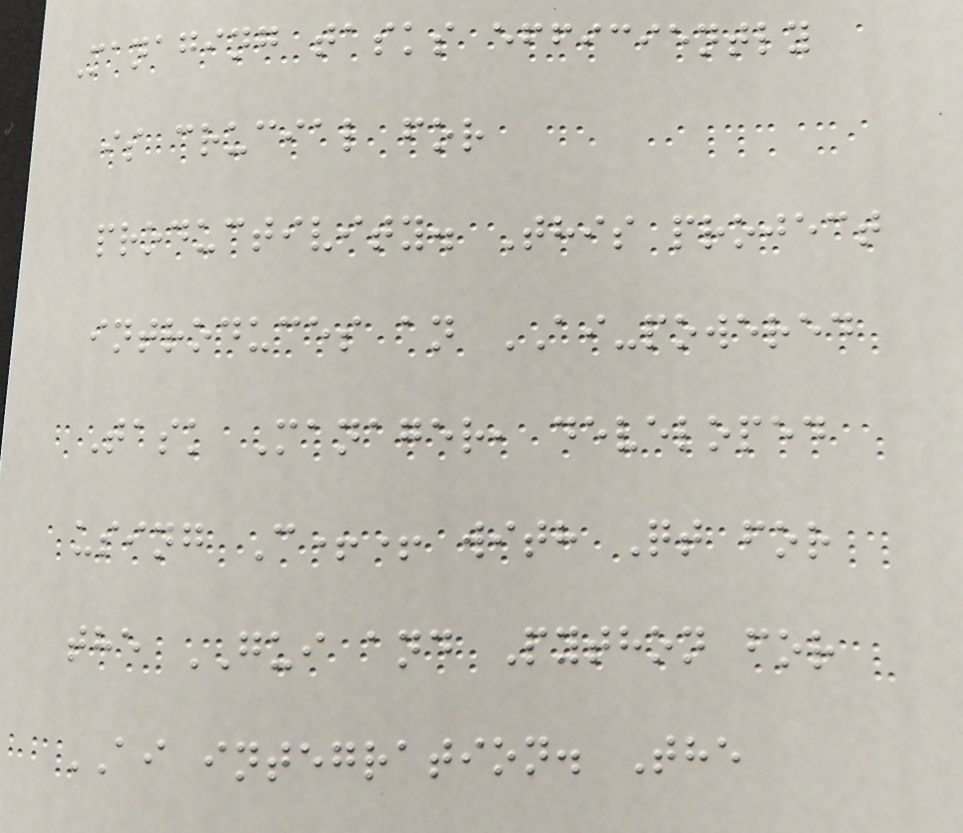Managing tasks efficiently
is crucial for
productivity. This project
introduces an AI-powered
Task Manager, developed
using C++ with Qt for
the GUI and Python for
AI integration. The
